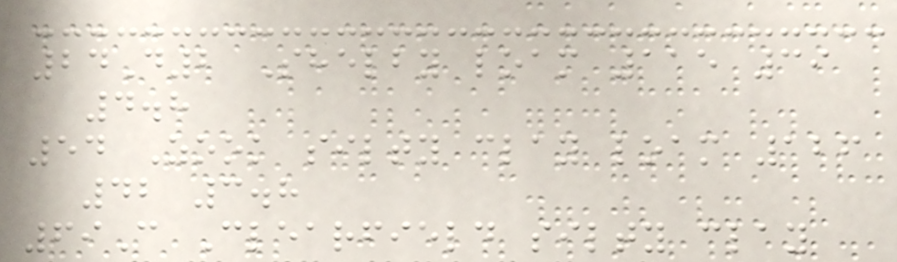24D2 Shelby loam 115 39
4.8
54 Zook silty clay loam 126
42 3.8
69C Clearfield silty clay
